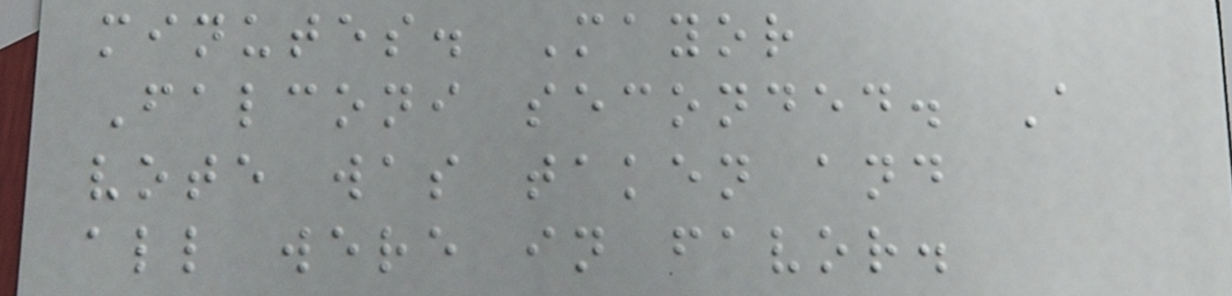minutes. Mayor
Falconi seconded. A
vote was taken and
all were in favor.
